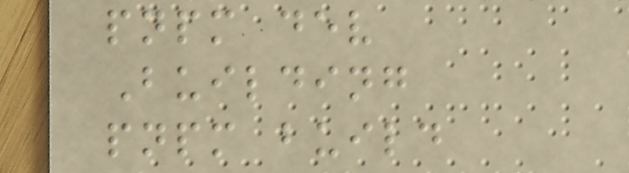pnpm dev
Building
pnpm build
